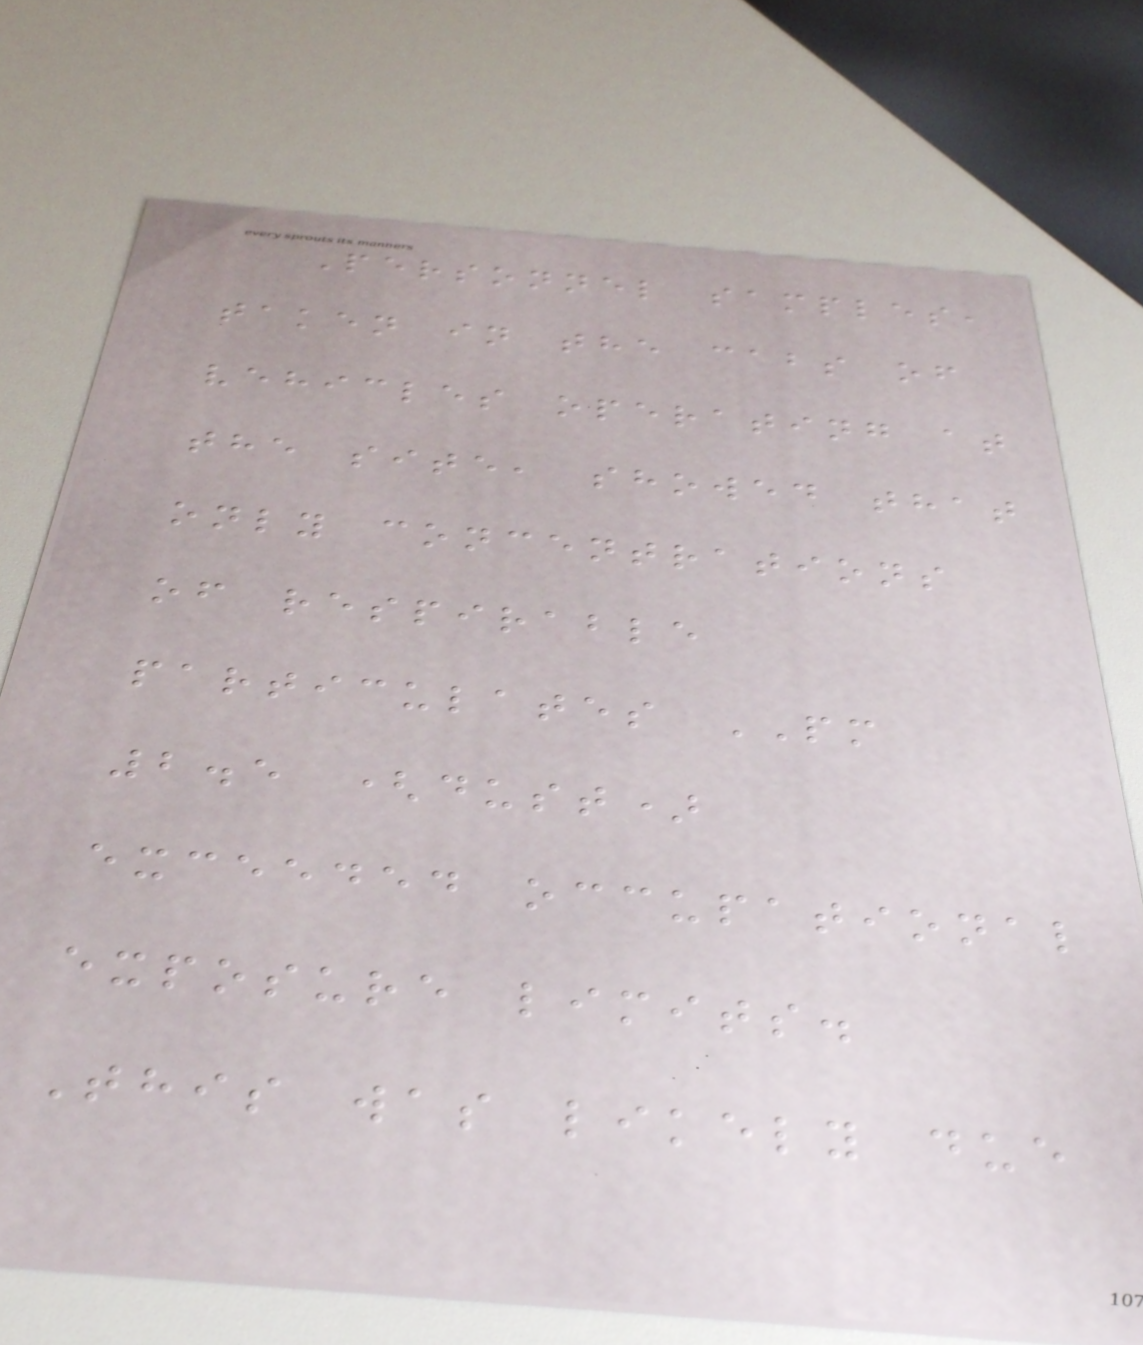Personnel samples,
taken in the cabs of
vehicles operating at
the site, showed that
only concentrations
of respirable
particulates PM
2.5 (dust)
exceeded occupational
exposure limits.
This was likely due
